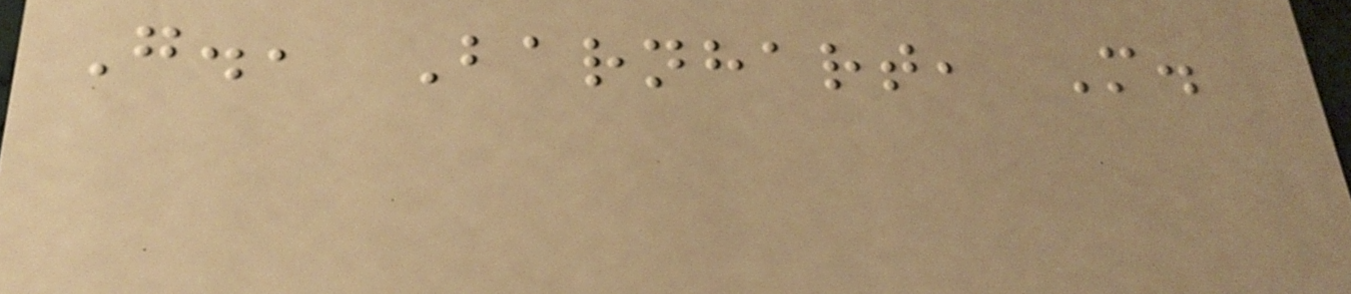G., Barnhart, M.
